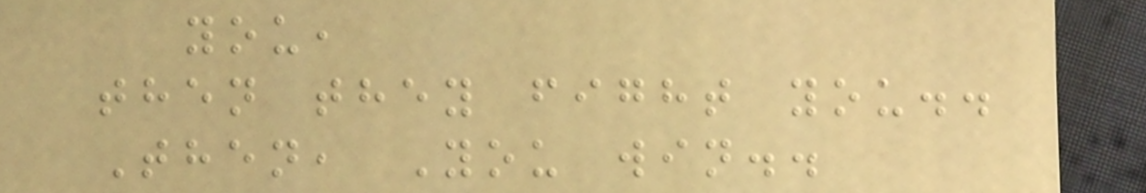you,
then they fight you..
Then, You win..
